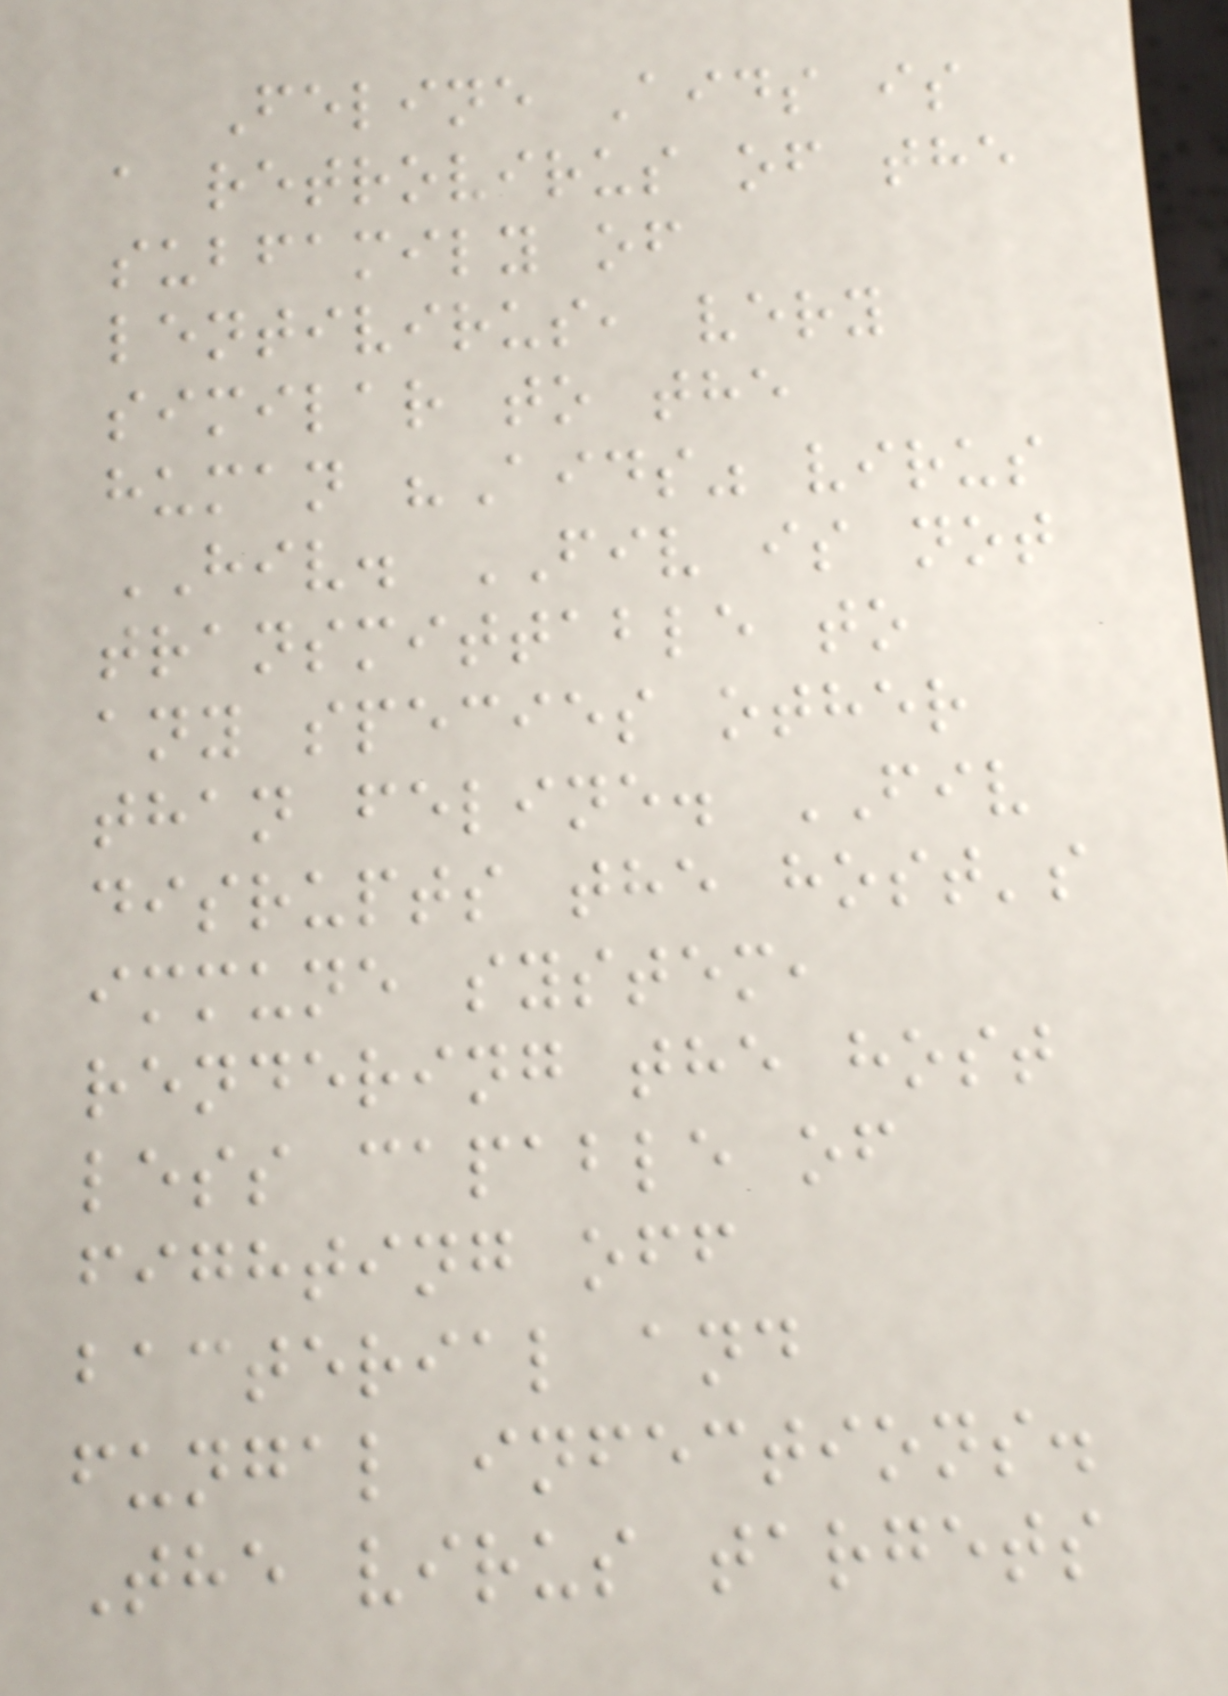Feline Aids is
a retrovirus of the
subfamily of
lentivirus, very
similar to the
human "Aids" virus
HIV. FIV is not
transmittable to
any species other
than feline. FIV
disrupts the host's
immune system,
rendering the host
less capable of
fighting off
bacterial and
fungal infections.
The virus targets
